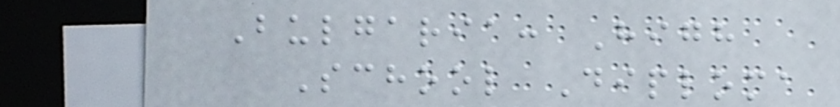Bulgaria: High
School Diploma
